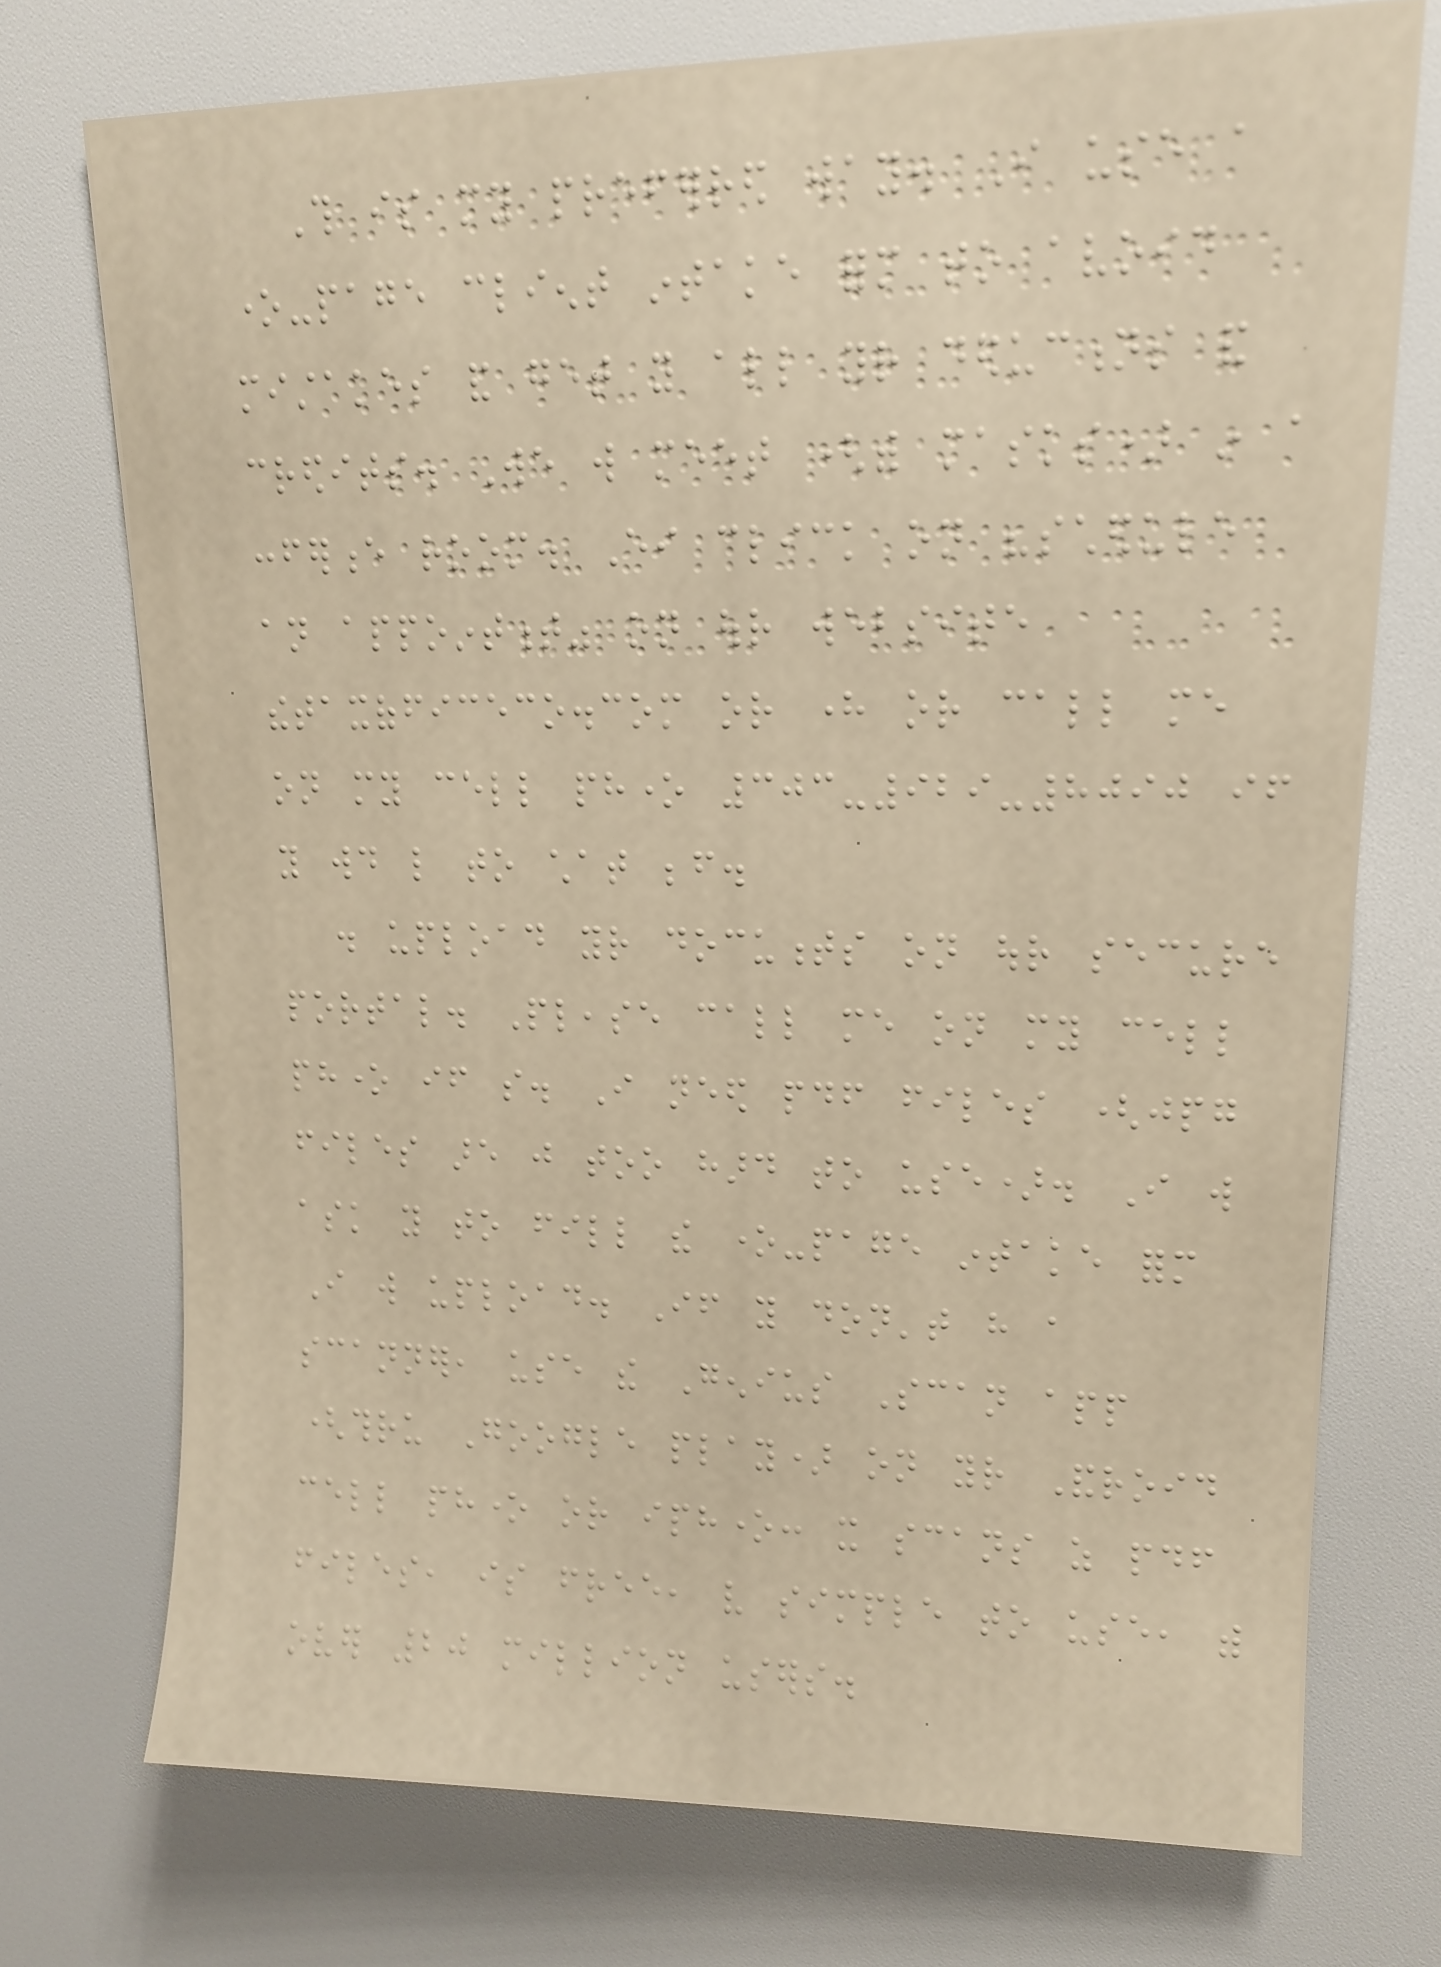This is my preferred way. I use a
one-page client intake form to avoid
mistakes and get you all your deductions and
credits. We will meet (with masks) in a
conference room. Either click on "schedule
an appointment" on our website
thetaxofficeco.com or here or call me
on my cell phone 303-929-8090 if
you would like to chat before.
. upload your documents on our secure
portal. Please call me on my cell
phone if so. I need pdf files (jpg
files are just too hard to use). I will
ask you to fill the one-page intake form
I will upload. If you don't have a
scanner, use the Genius Scan app
(thru Google play) on your Android
cell phone or iphone: it scans as pdf
files, is free, very simple to use, with
over 20 million users.
